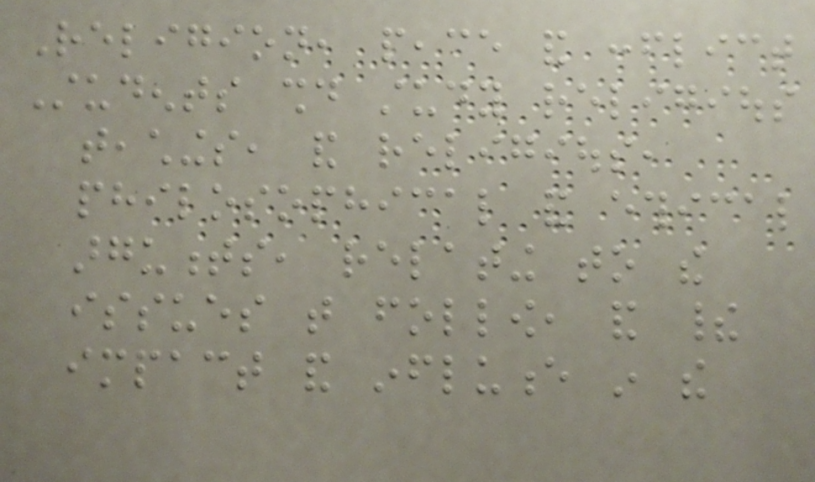Religion, peace and conflict
Students should study religious
teachings, and religious,
philosophical and ethical
arguments, relating to the
issues that follow, and their
impact and influence in the
